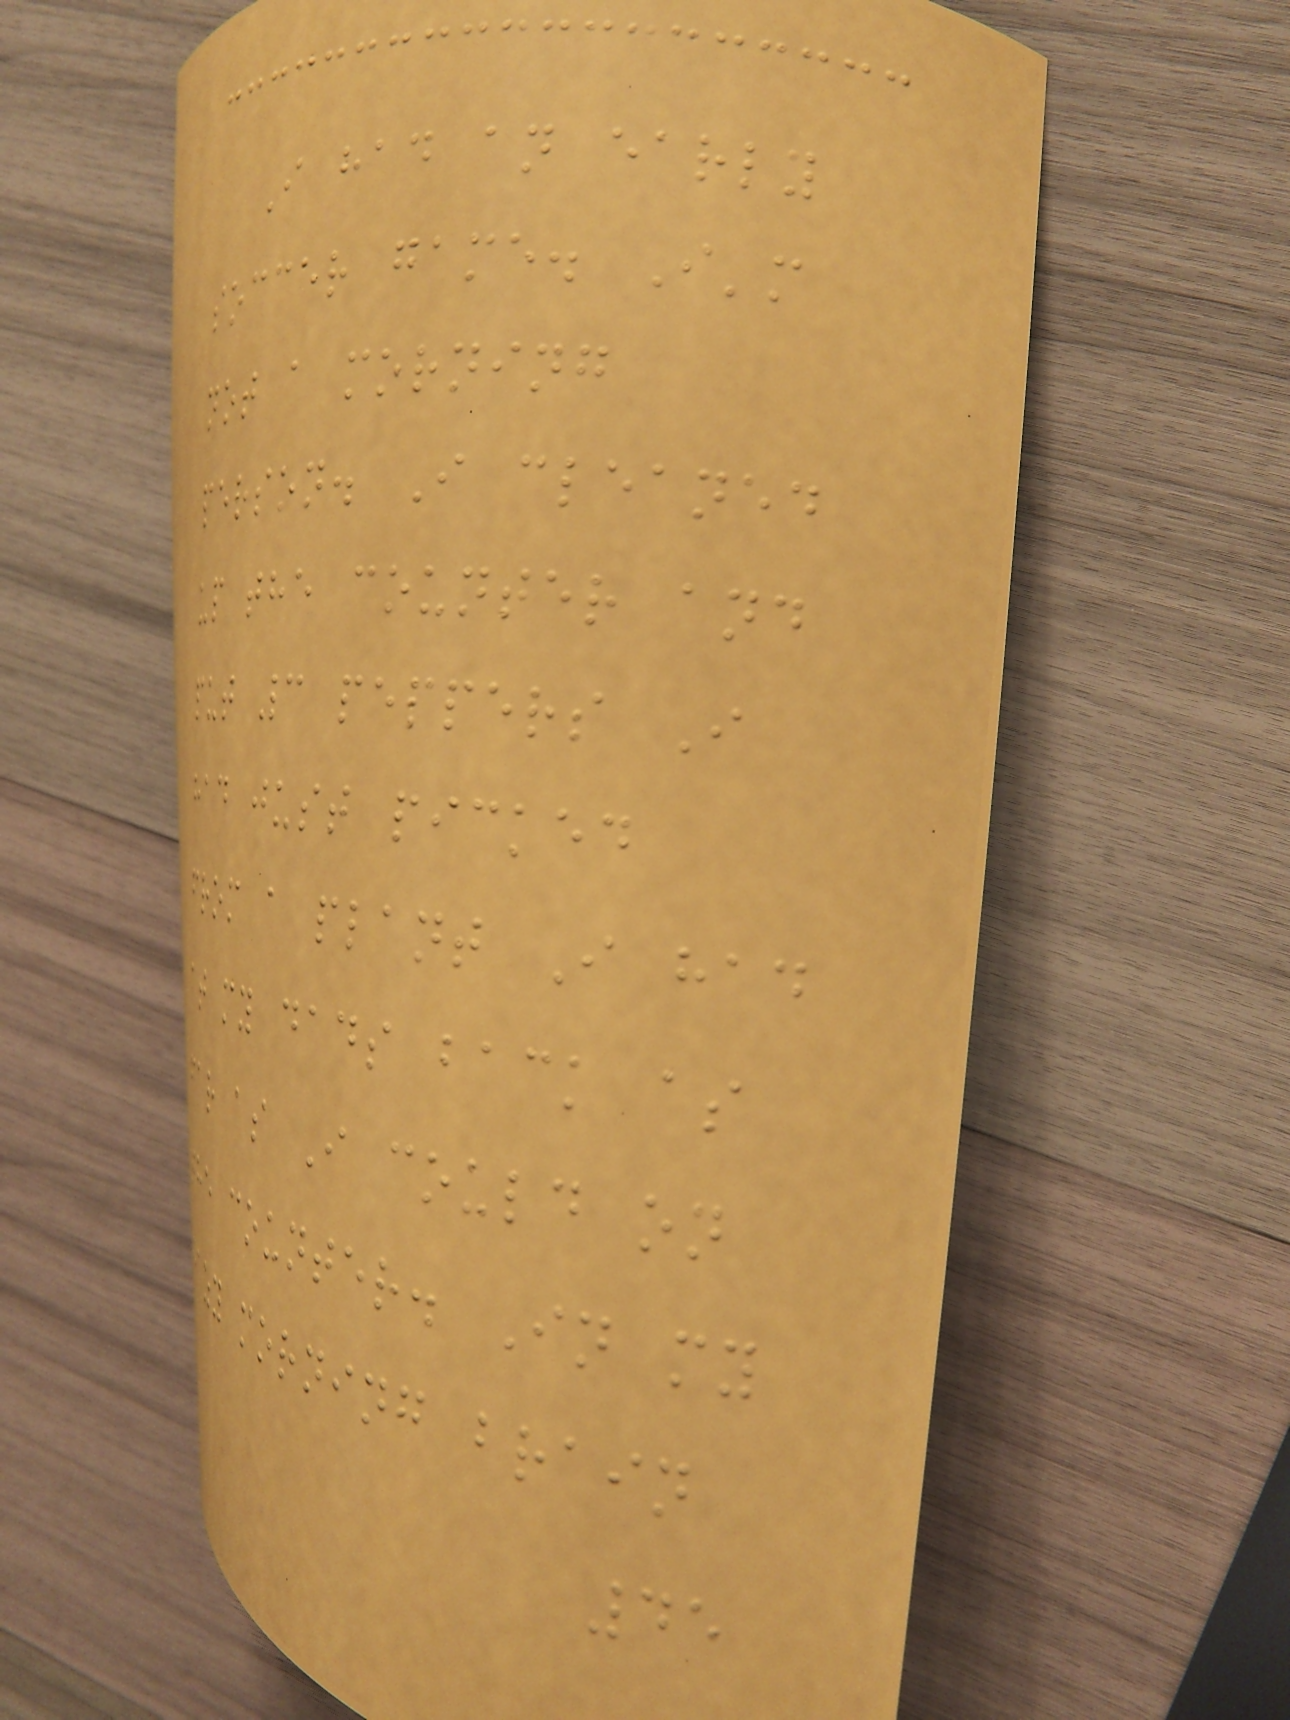I had an early
soccer game. I'm
not a morning
person. I cleaned
up the counter and
put 3 peppers I
had just picked
from a plant I had
at my dads back as
far as I could on
the counter. In my
hazy morning brain
45
